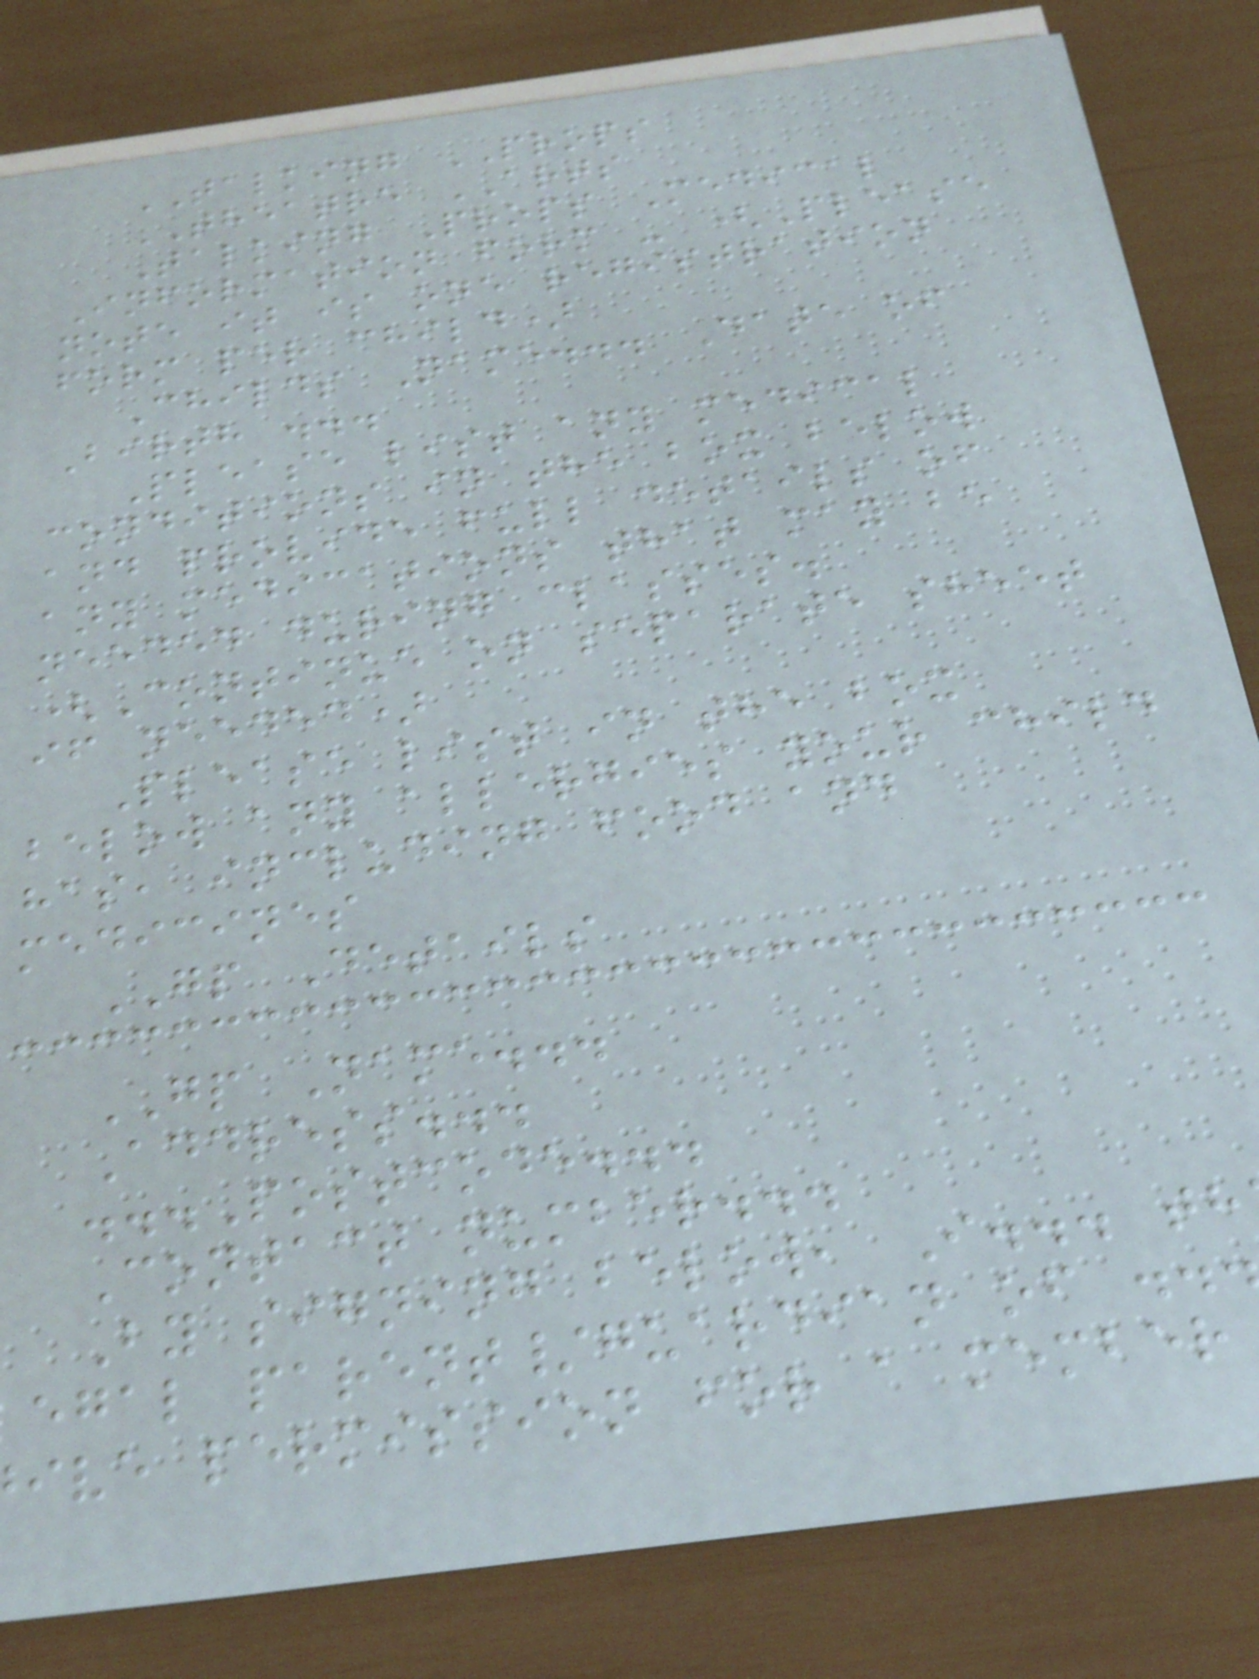TALKING PROPS
THEATRE ARTS
Talking Props Medical
Information form - (Please
note it is one registration
form per child)
Childs Name... Date of
Birth ...
Please list any medical
conditions in the box below
and provide full details of
any medications that may be
needed during classes.
(Continue on separate sheet
if needed)
Please list in the box
below any allergies your child
has, including food and
medicines
GP Details
GP Name...
Address...
...Postcode...
Contact number...
By signing below, I... th
egal parent/guardian of ..
ive permission for a member
